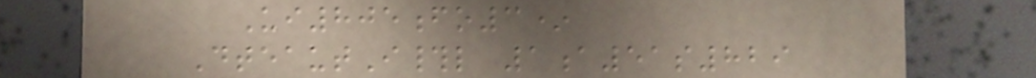Ui805fo3*
DteautI#l 1a51s829
